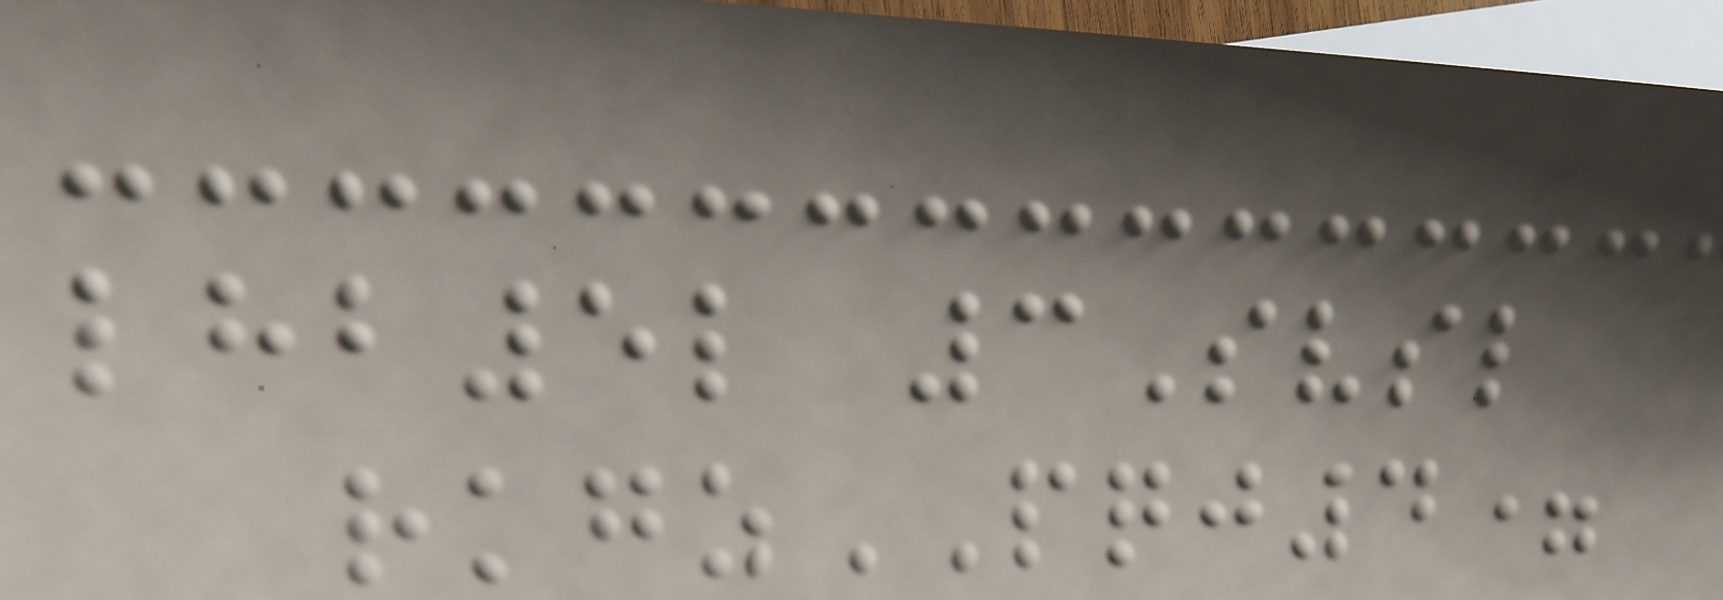lhb5l 3Svsl
rkgzPQJ4=
